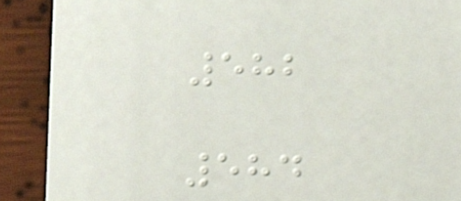582
584
